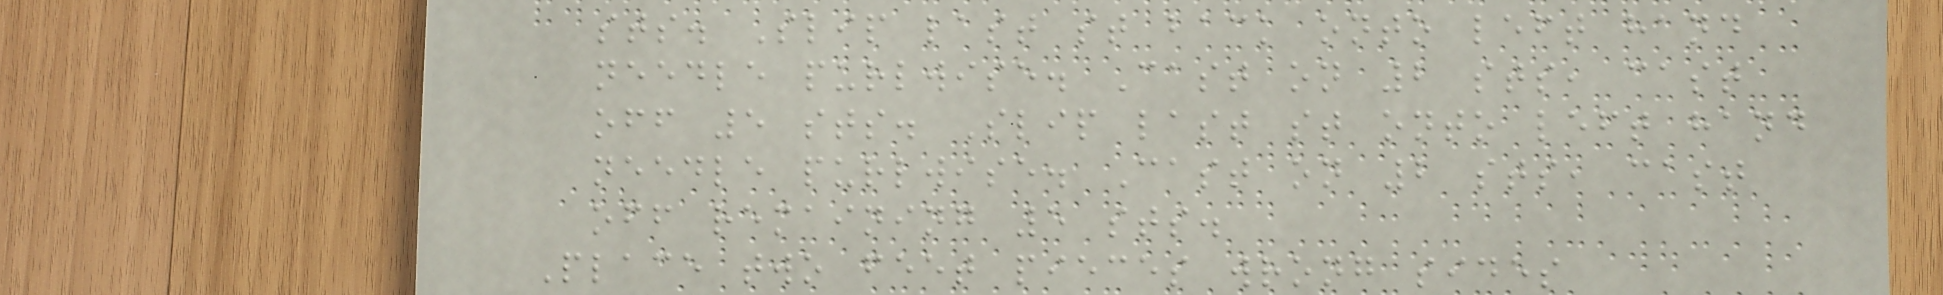sts. Slip last st back onto left hand
needle purlwise. Cast on 2 sts, cast
off 5 sts. Slip last st onto left hand
needle purlwise. Cast on 2 sts, cast
off remaining 5 sts.
Place two feet pieces wrong sides
